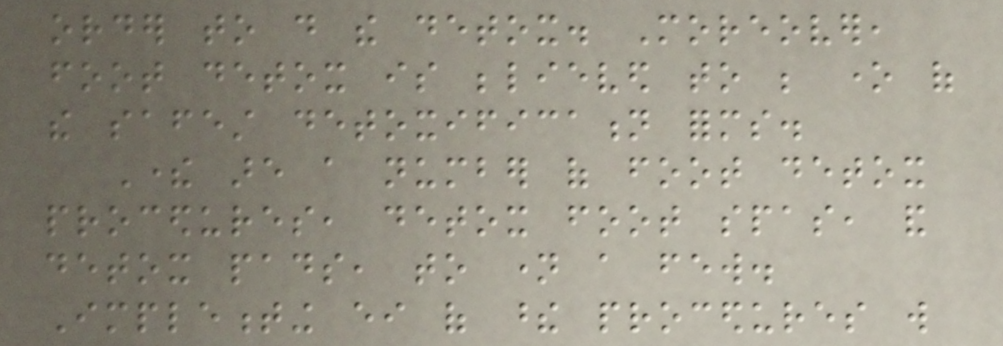order to do the detox. Moreover,
foot detox is believed to be one of
the safest detoxification forms.
There are a number of foot detox
procedures, detox foot spas, and
detox pads, to name a few.
Implementing either of these procedures will
